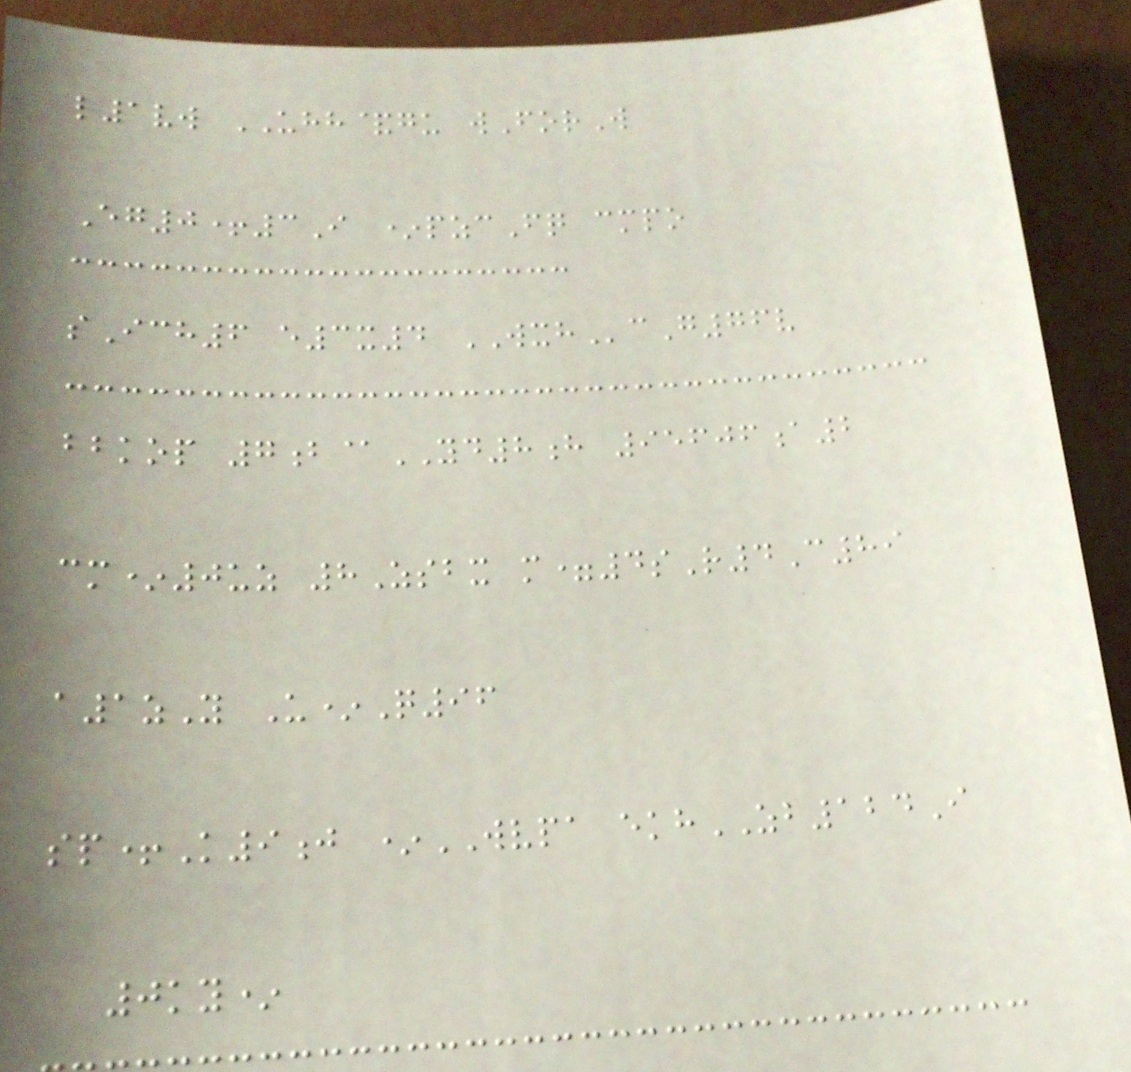l1vw UHH&gu wForW
Eg0+3I *pzcFq cmpo
sIch6 e3x4 WXHcG76v
bbkop 7b@YD8h 95606a2
cm*0uz 8Zsbx m=4sR4C89
a1zY U*Q96
sp+K9j *WVPA ekhZB124I
0ky*
